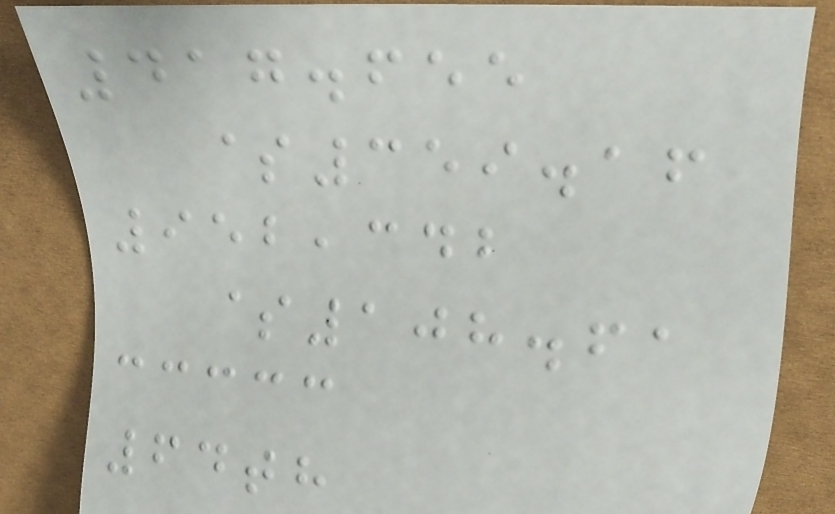417.655
$359.16
952,342
$108.61
64th
